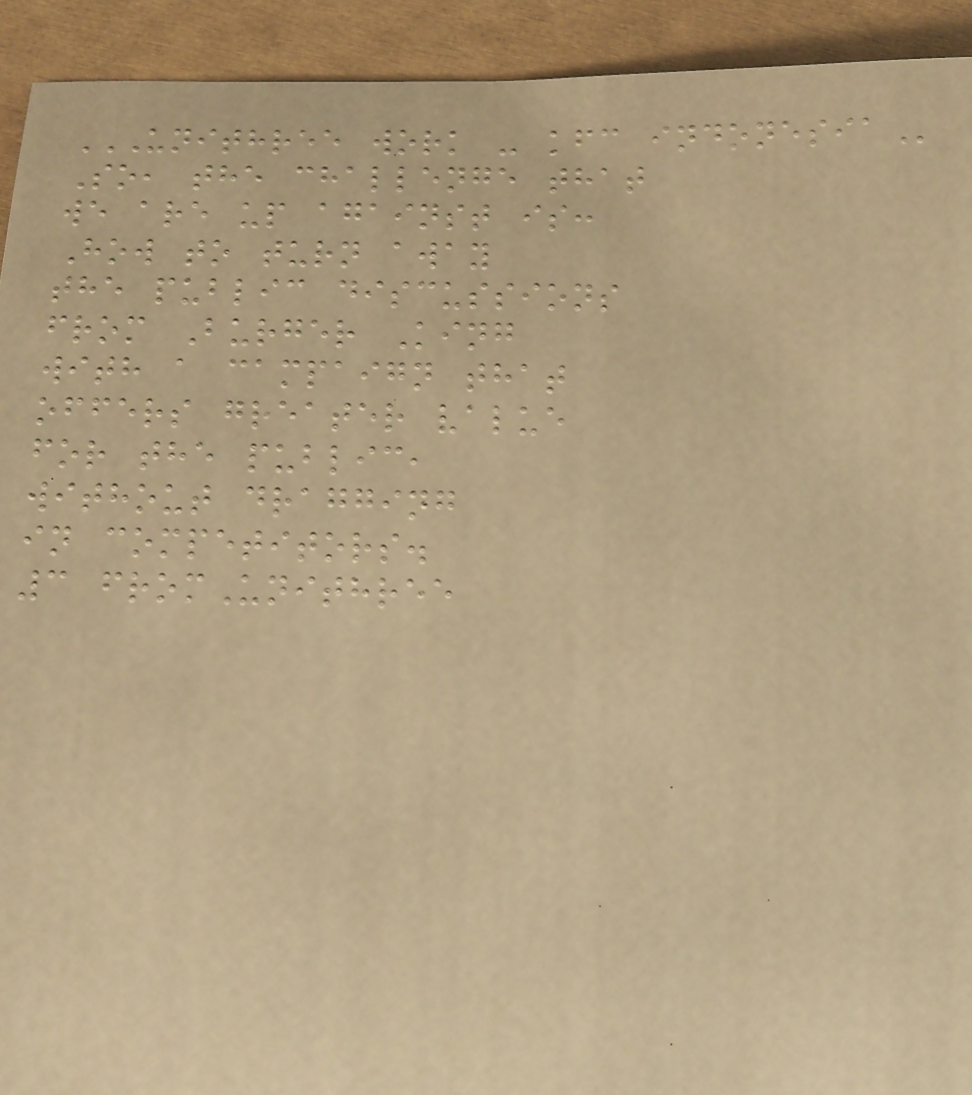UNITHREE WORK - KFC INDONESIA
So, the challenge that
we are up against is:
How to turn away
the public discussions
from Burger King
with a campaign that
offers greater value
for the public,
without dragging
in competitors.
3 fromUnithree
